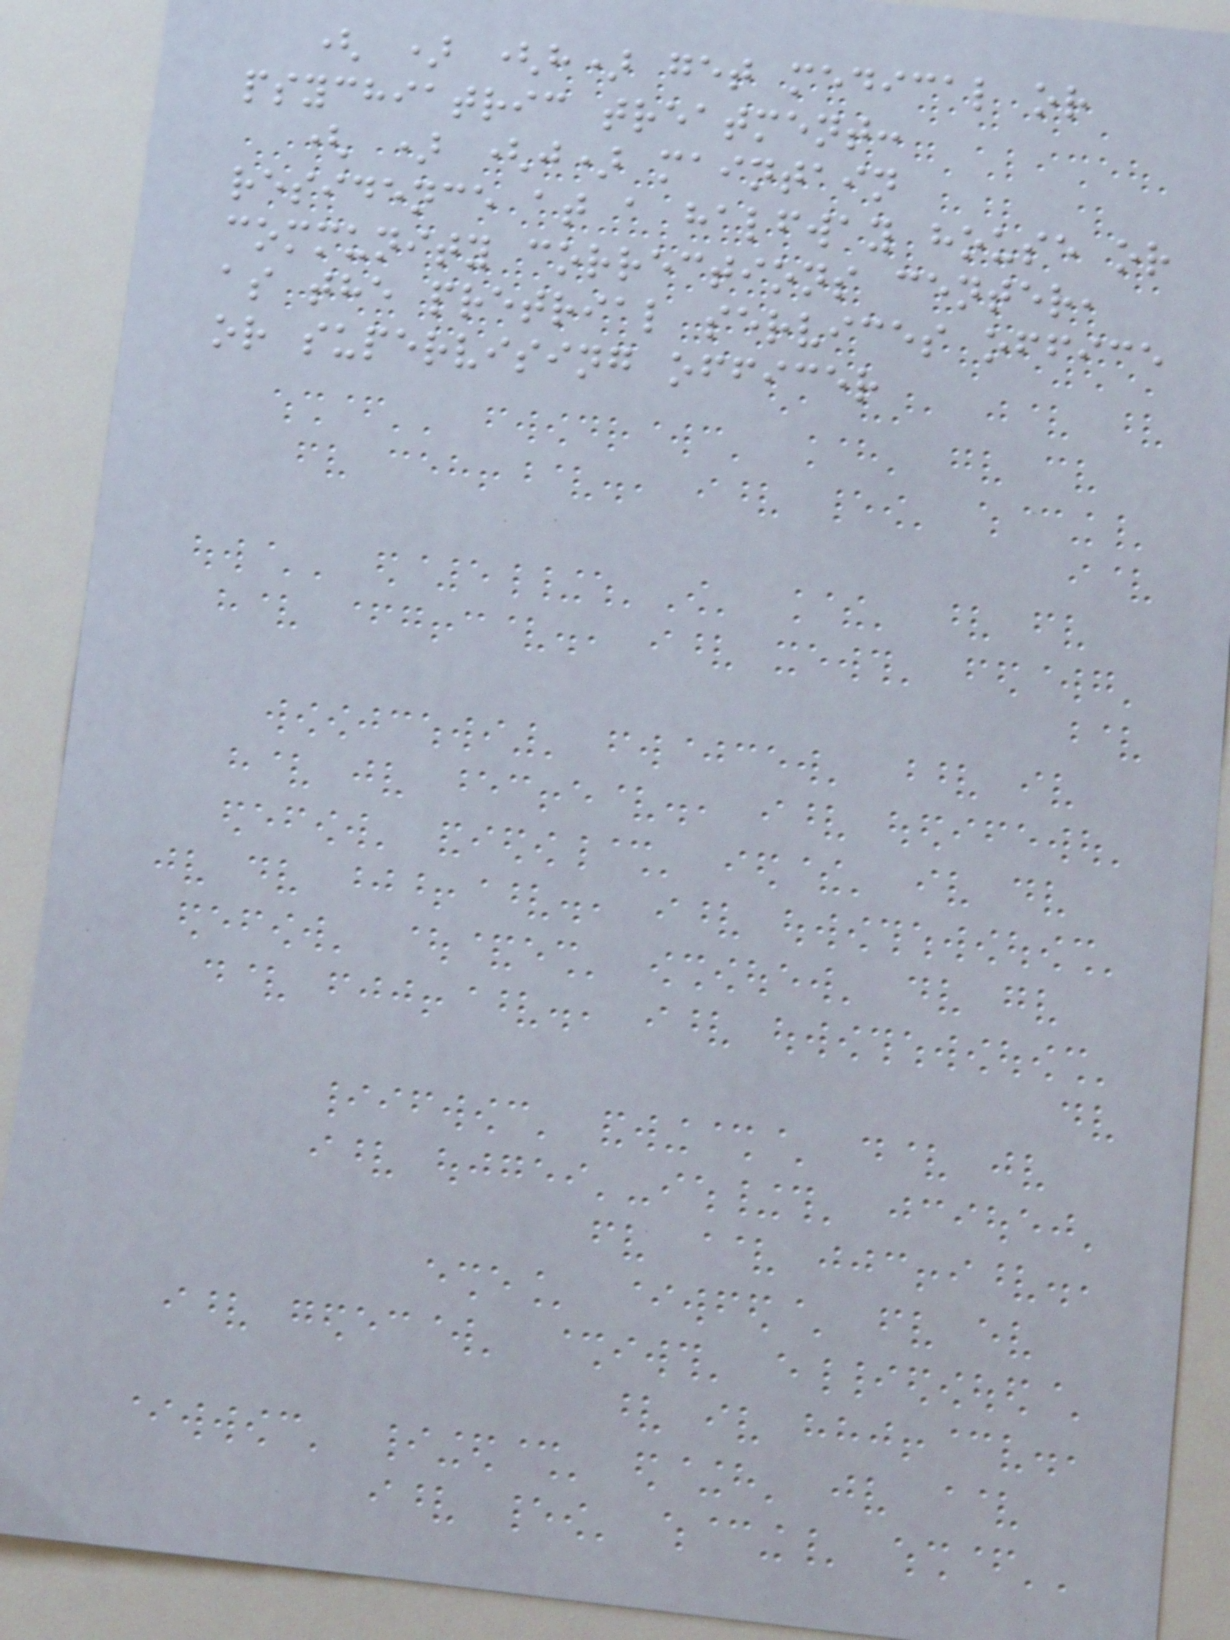( ) (h) get medical or
psychiatric treatment:
( ) (j) maintain
residence at a halfway house or
community corrections center,
as the pretrial services office
or supervising officer
